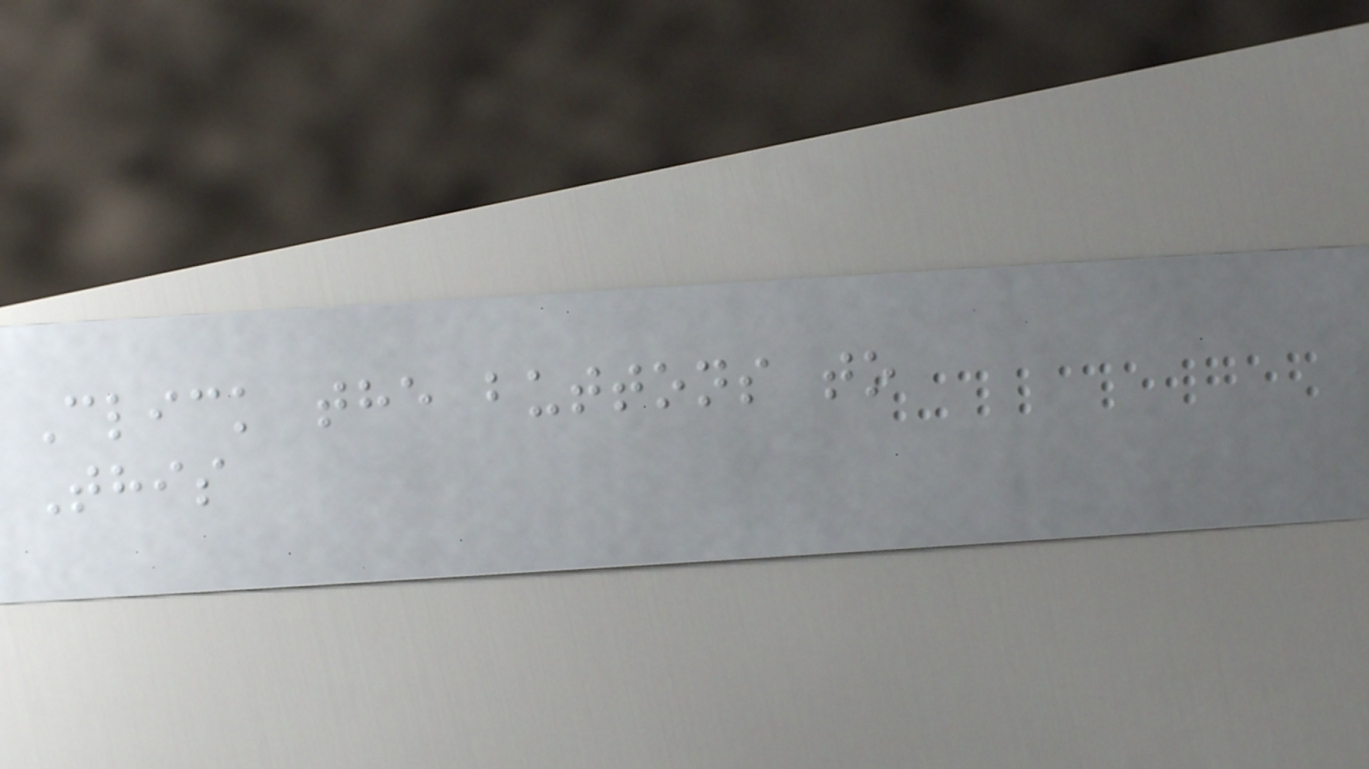Click the buttons to
This
